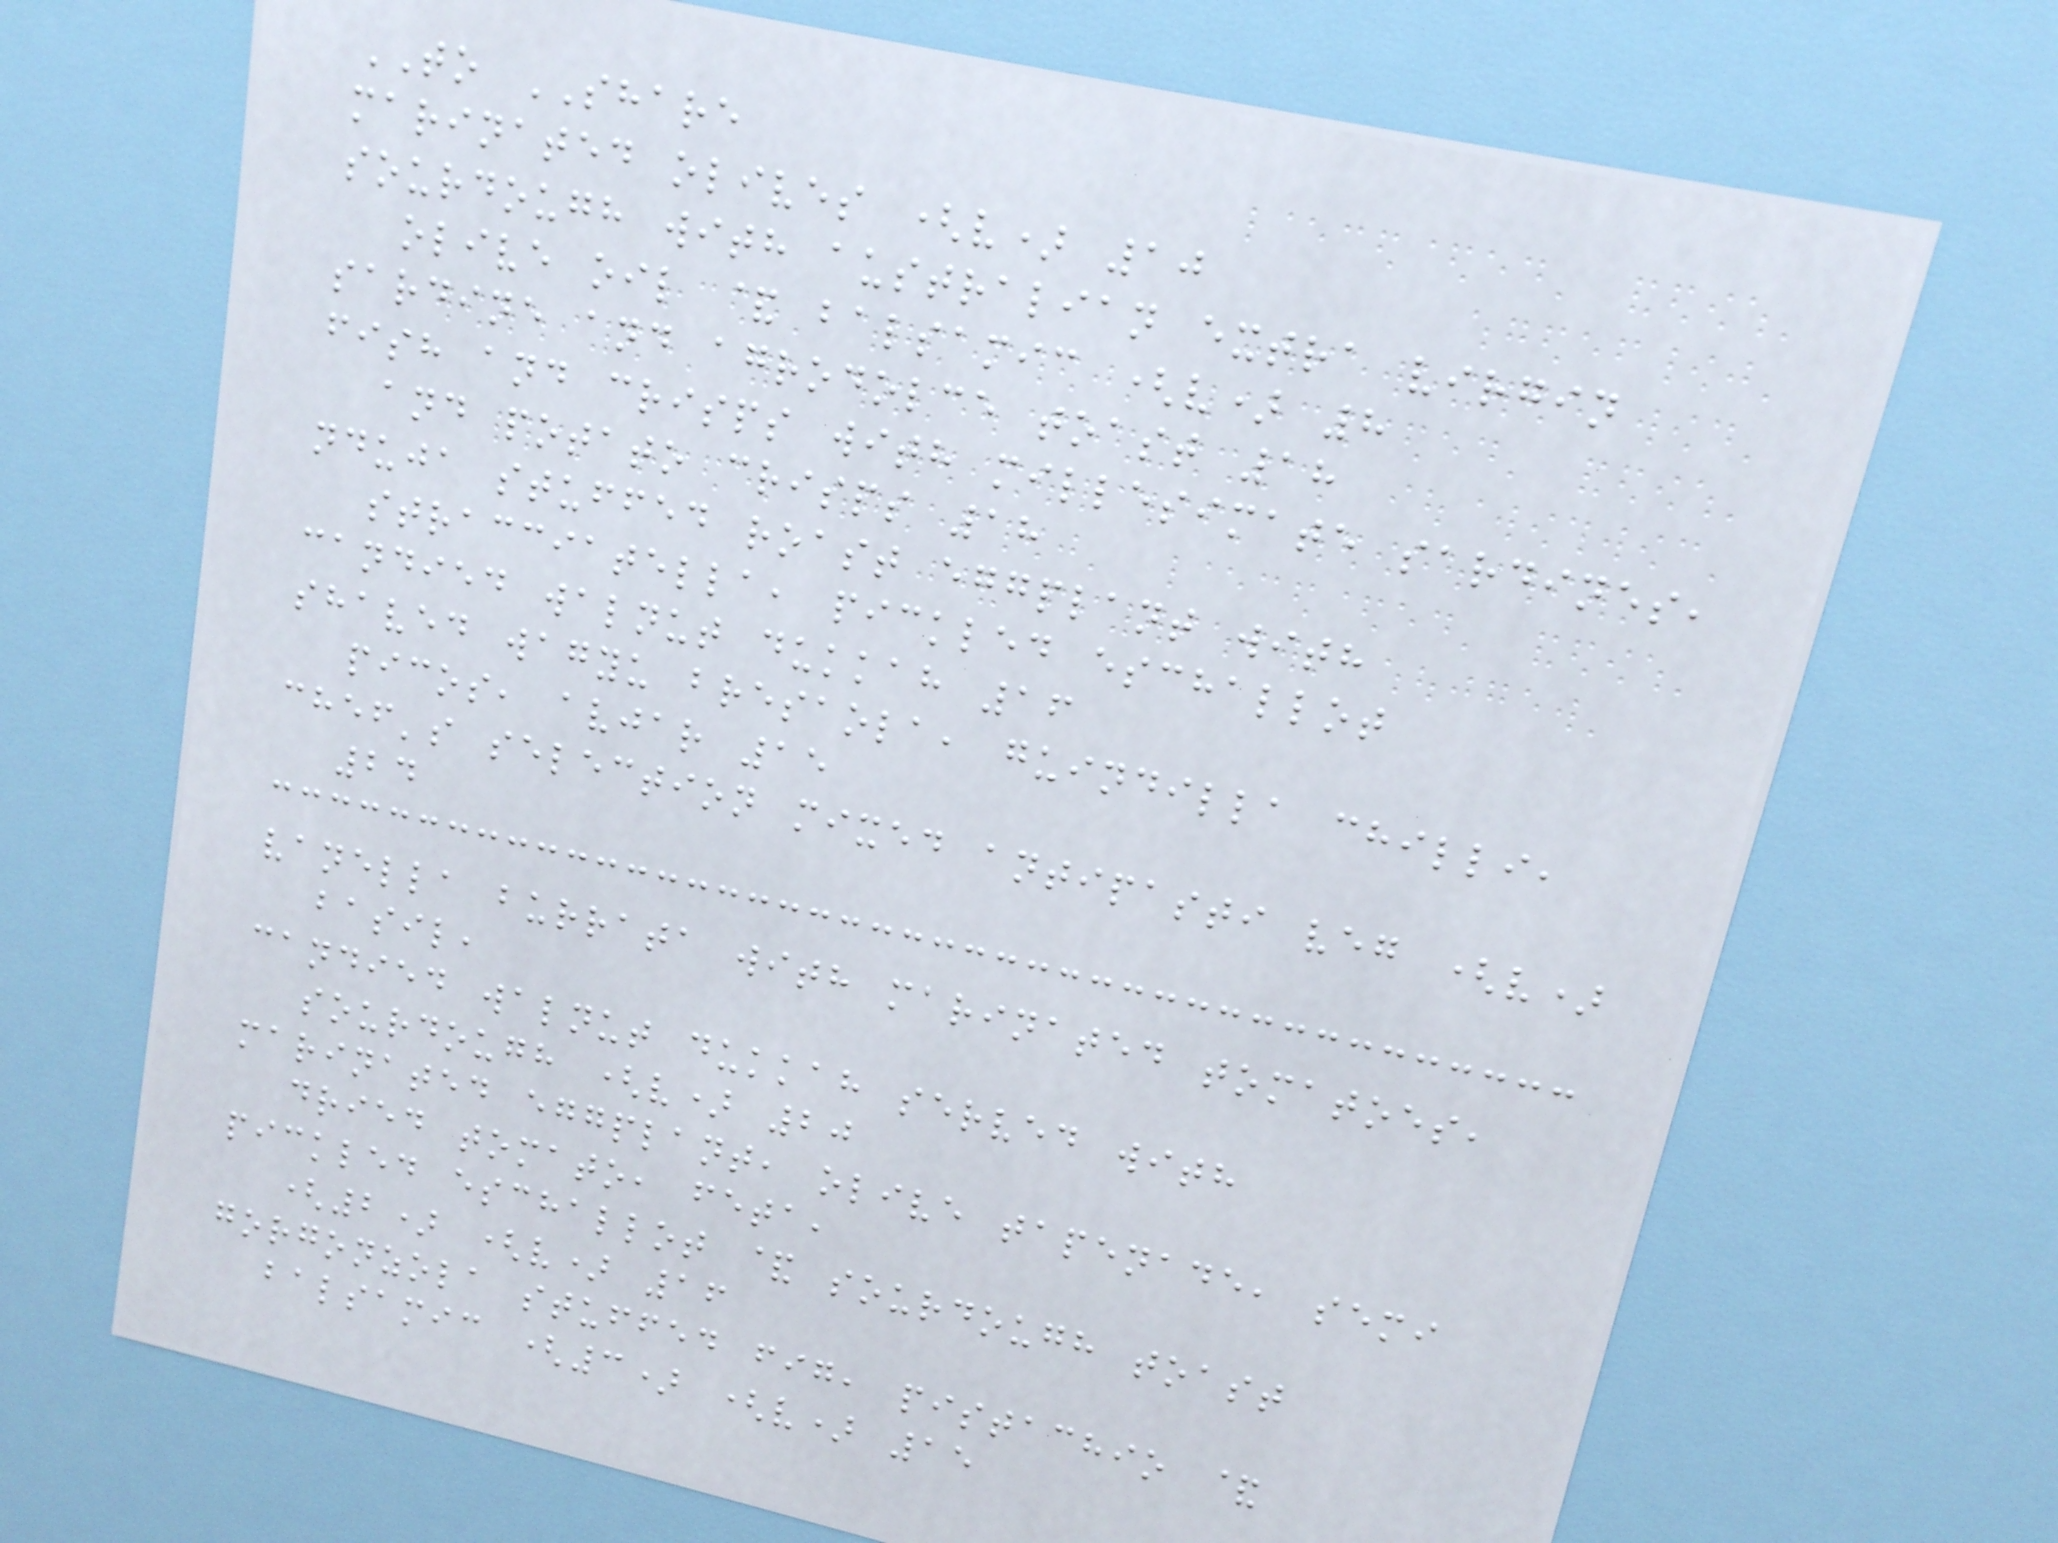TO SHARE
marinated olives (v) 10
sourdough with australian extra virgin
olive oil & balsamic (v) 8
sardine and agrodolce toast 18
fish and crisps with millesimate sardines,
and potato crisps 18
nduja stuffed roast eggplant with
stracciatella, pickled eschallot
candied walnut dukkah 16
shaved wagyu bresaola, guindilla chilli,
picos, avjar 15
chef's selection mixed antipasti veg (v)
24
vanella burrata with marinated tomatoes,
basil,
candied walnut dukkah served with
sourdough (v) 20
marinated eggplant, olive tapenade, semi
dried tomato, feta,
pickled eschallot & sourdough toast
(2) (v) 16
gorgonzola stuffed fig, pistachio &
balsamic (3) (v) 15
